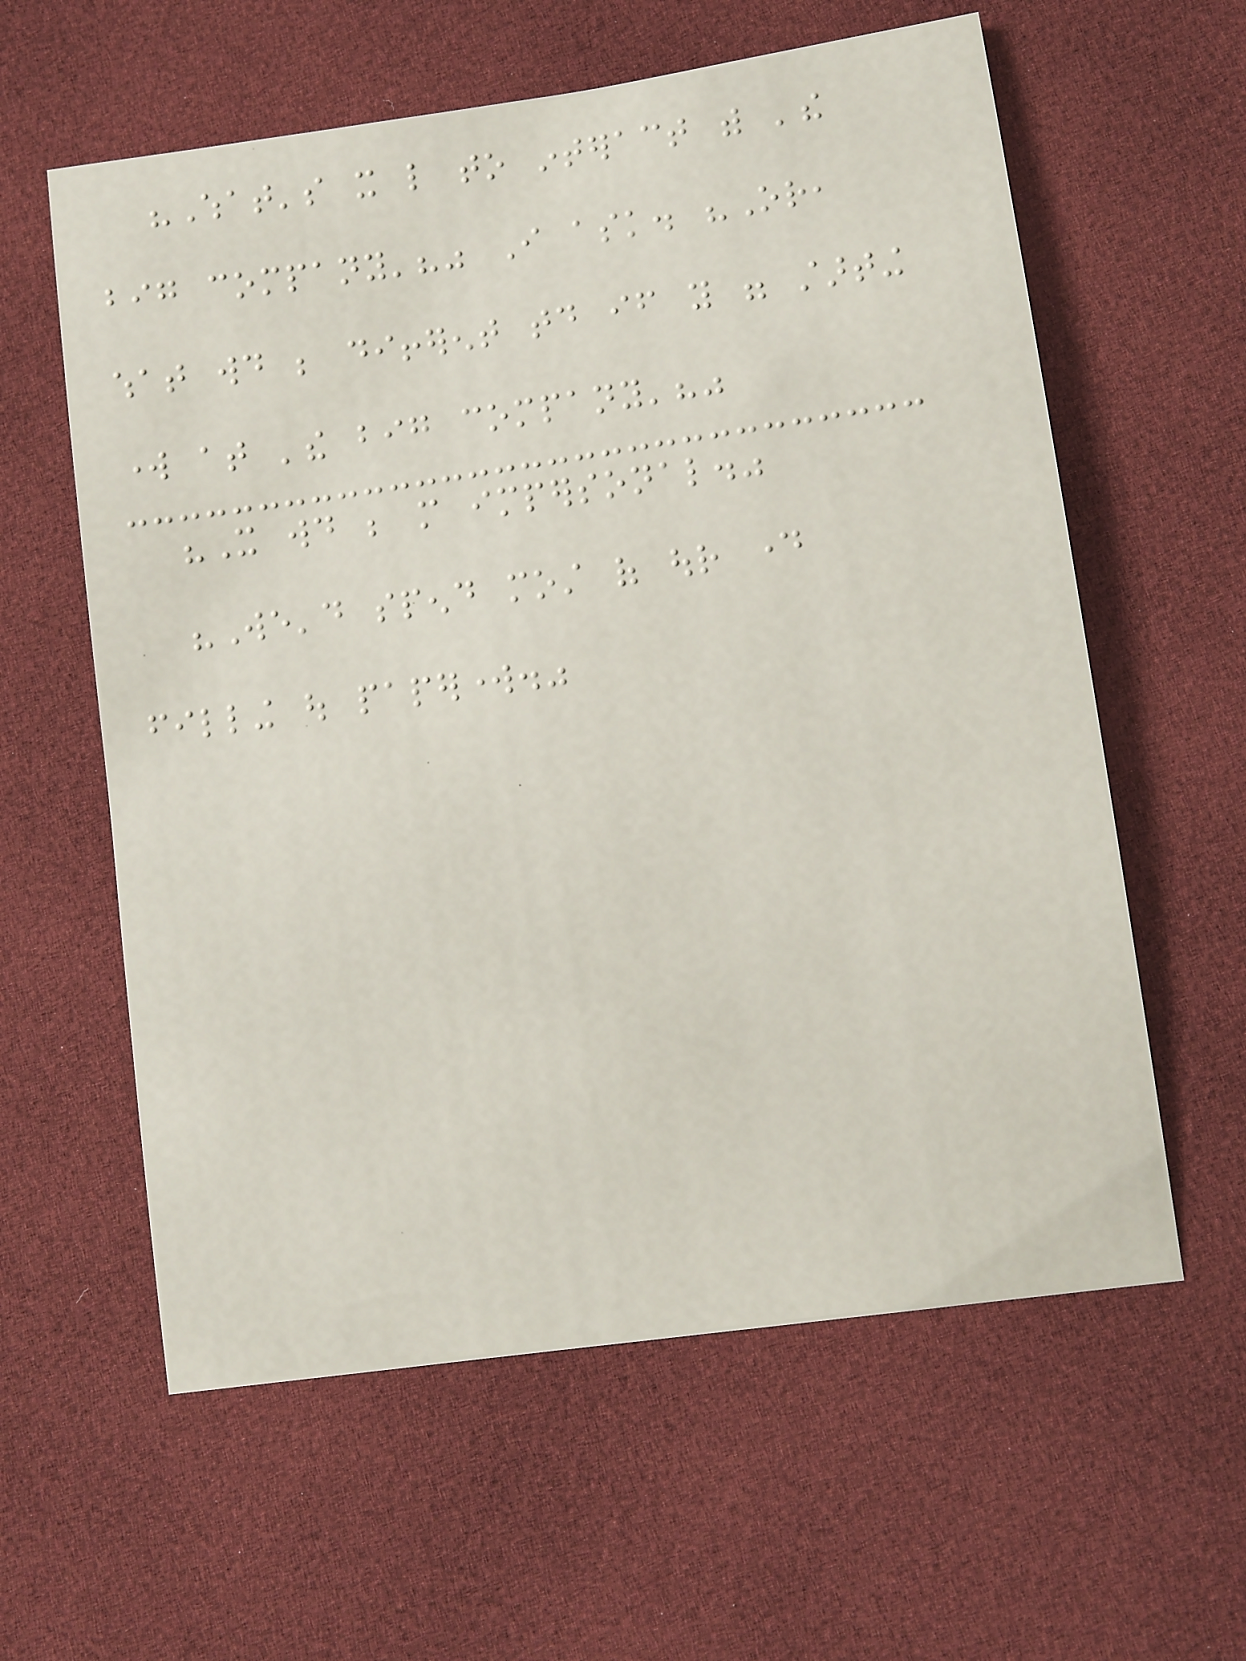"What's it like to interact with 'the
big company'?" I ask. "Or,
what would be different today if you were starting
work at 'the big company'?"
"It would be more impersonal."
"We'd spend most of our day
filling out paperwork."
